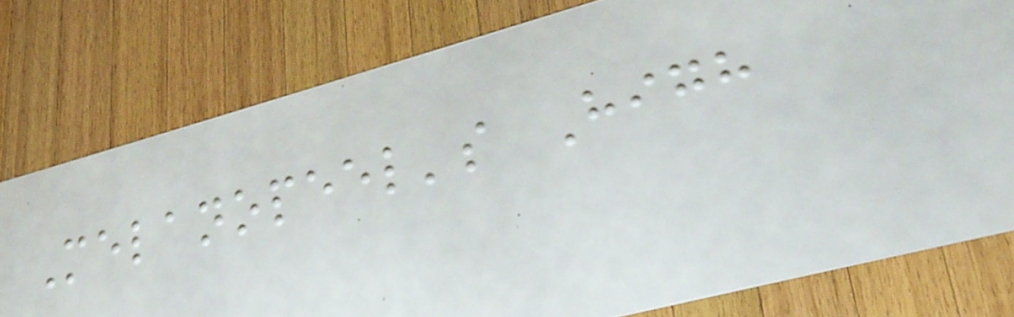Melanopeel's High
